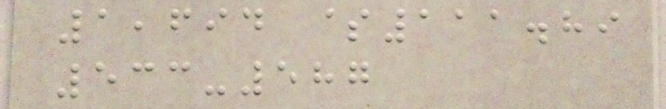1,694 $111.89
533-587
